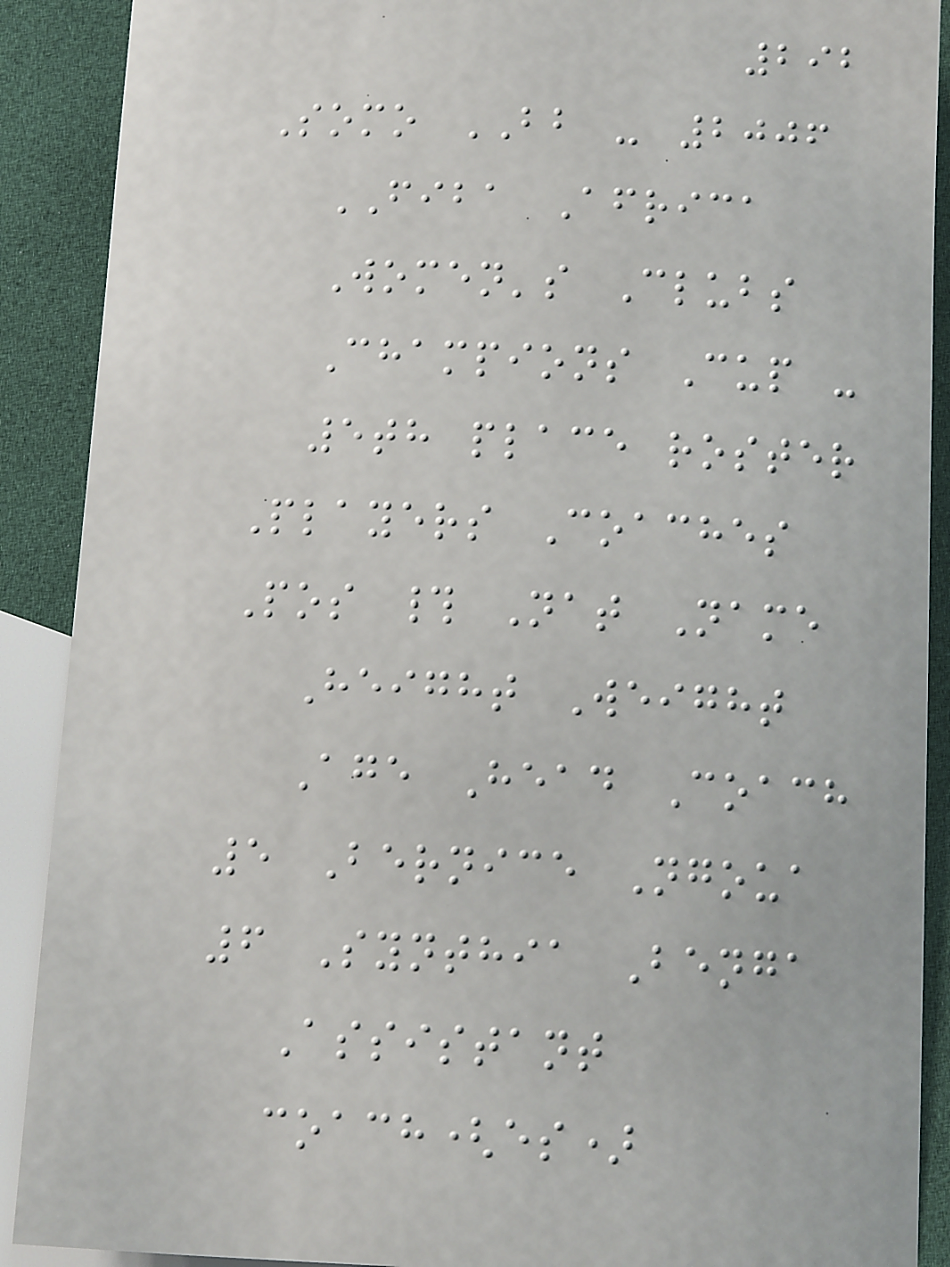292
Somo BB - 2006
FIBA Africa
Women's Clubs
Champions Cup -
5th place roster
Players Coaches
Pos # Nat Name
Height Weight
Age Head Coach
5 Bernice Ngoua
6 Synthia Benga
Assistant
coach(es)
